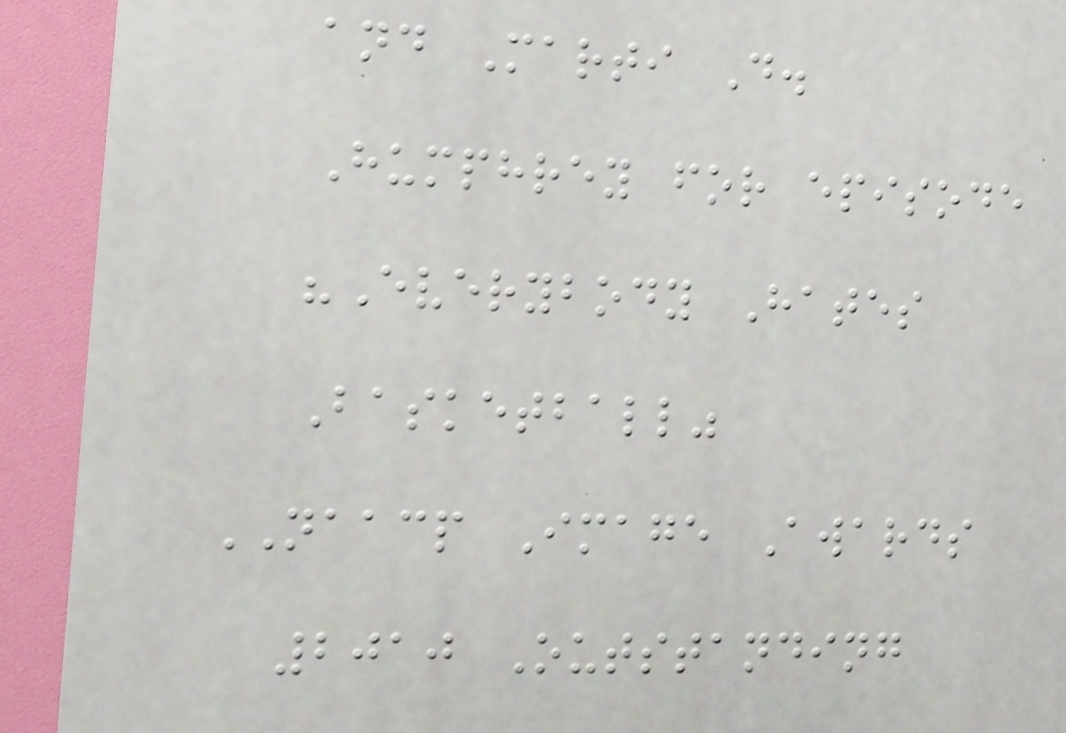and Marti D.
Humphrey for episode
"Everybody Hates
Basketball"
NAACP Image Awards
2010 Outstanding
